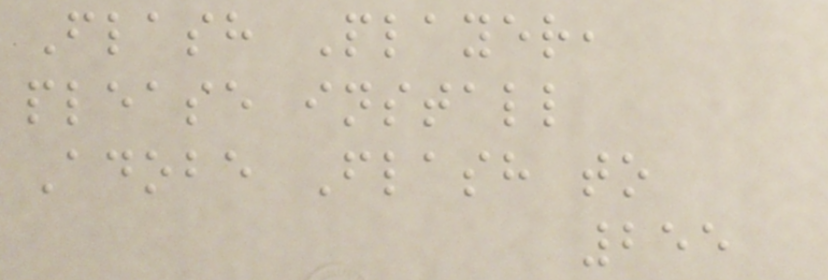Flash Player,
please install
Adobe Flash to
255
